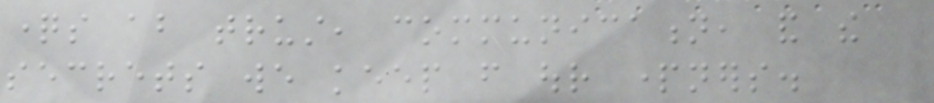questions about trust, communication, and the
secrets we keep from our partners.
